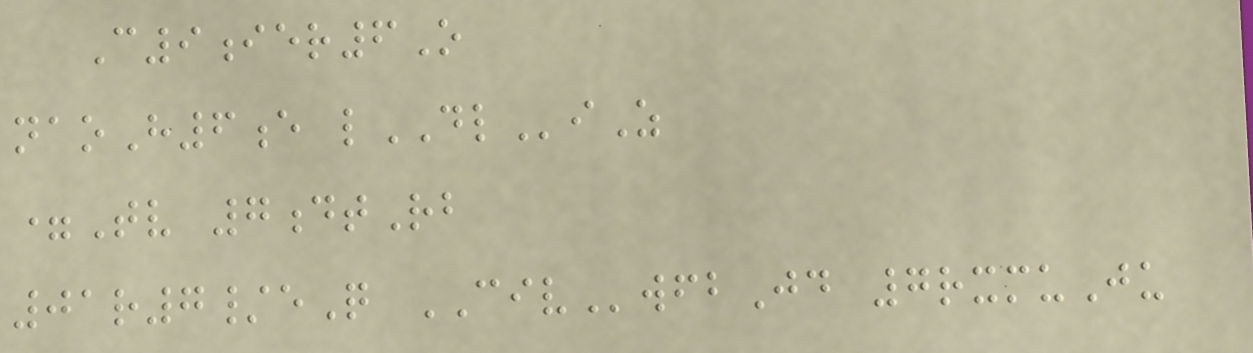C9ier6O
naoH6e lDLiZ
=Tv 7dtRb
01r7/eQ CIVwfbJd 7rxmuJu
